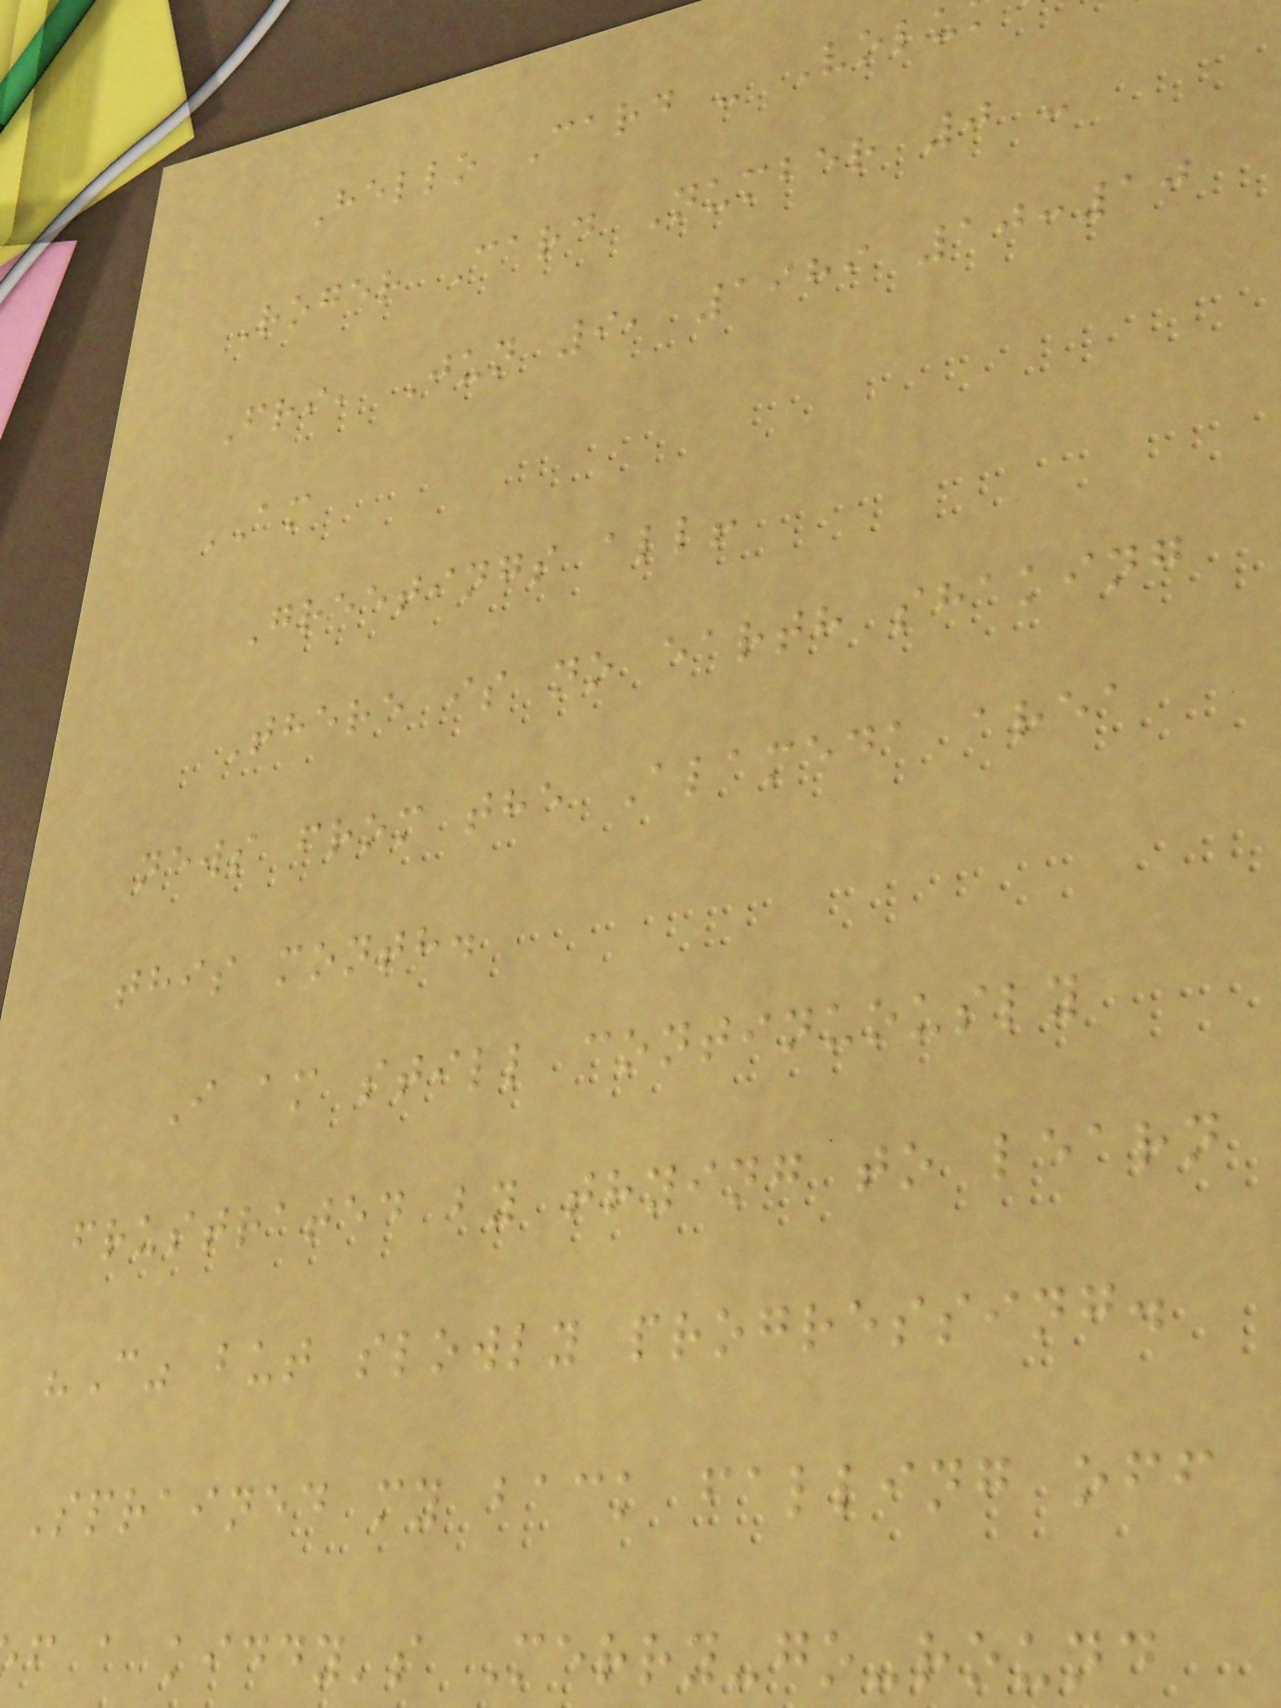Hello Card - Volu
Roger Card Number 0 -
Fri, Jun 9, 1989 10:10
AM
Greetings all!
There is no earth shaking
news from the Alameda area
this month.
I am still continuously
frustrated by trying to learn
"C" but slowly progressing.
Sprained my back falling off
f a kiddy's Merry-go-round
